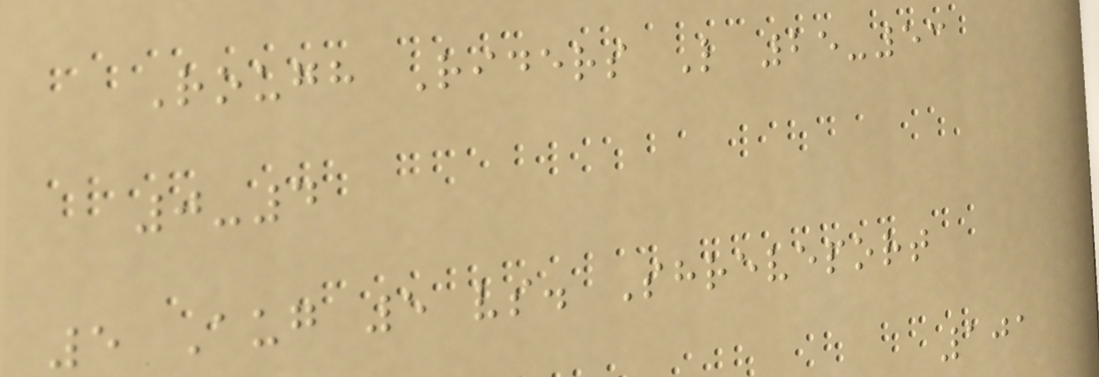Rough Riders L 25-53
0-4
5 Aug 5 vs. Shreveport
101
